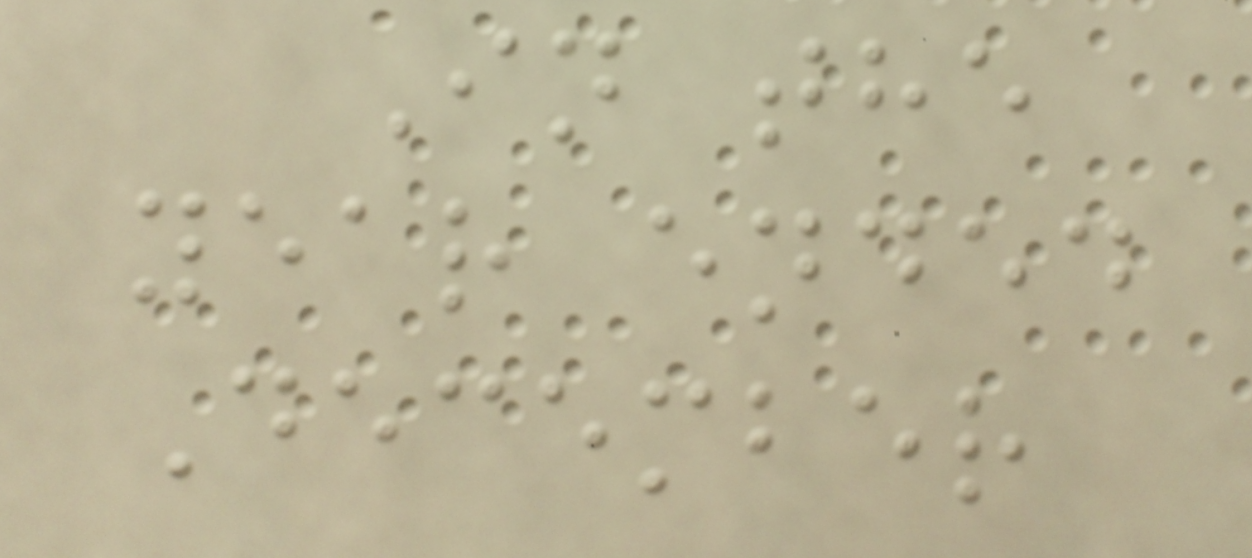In the
year ended
December
